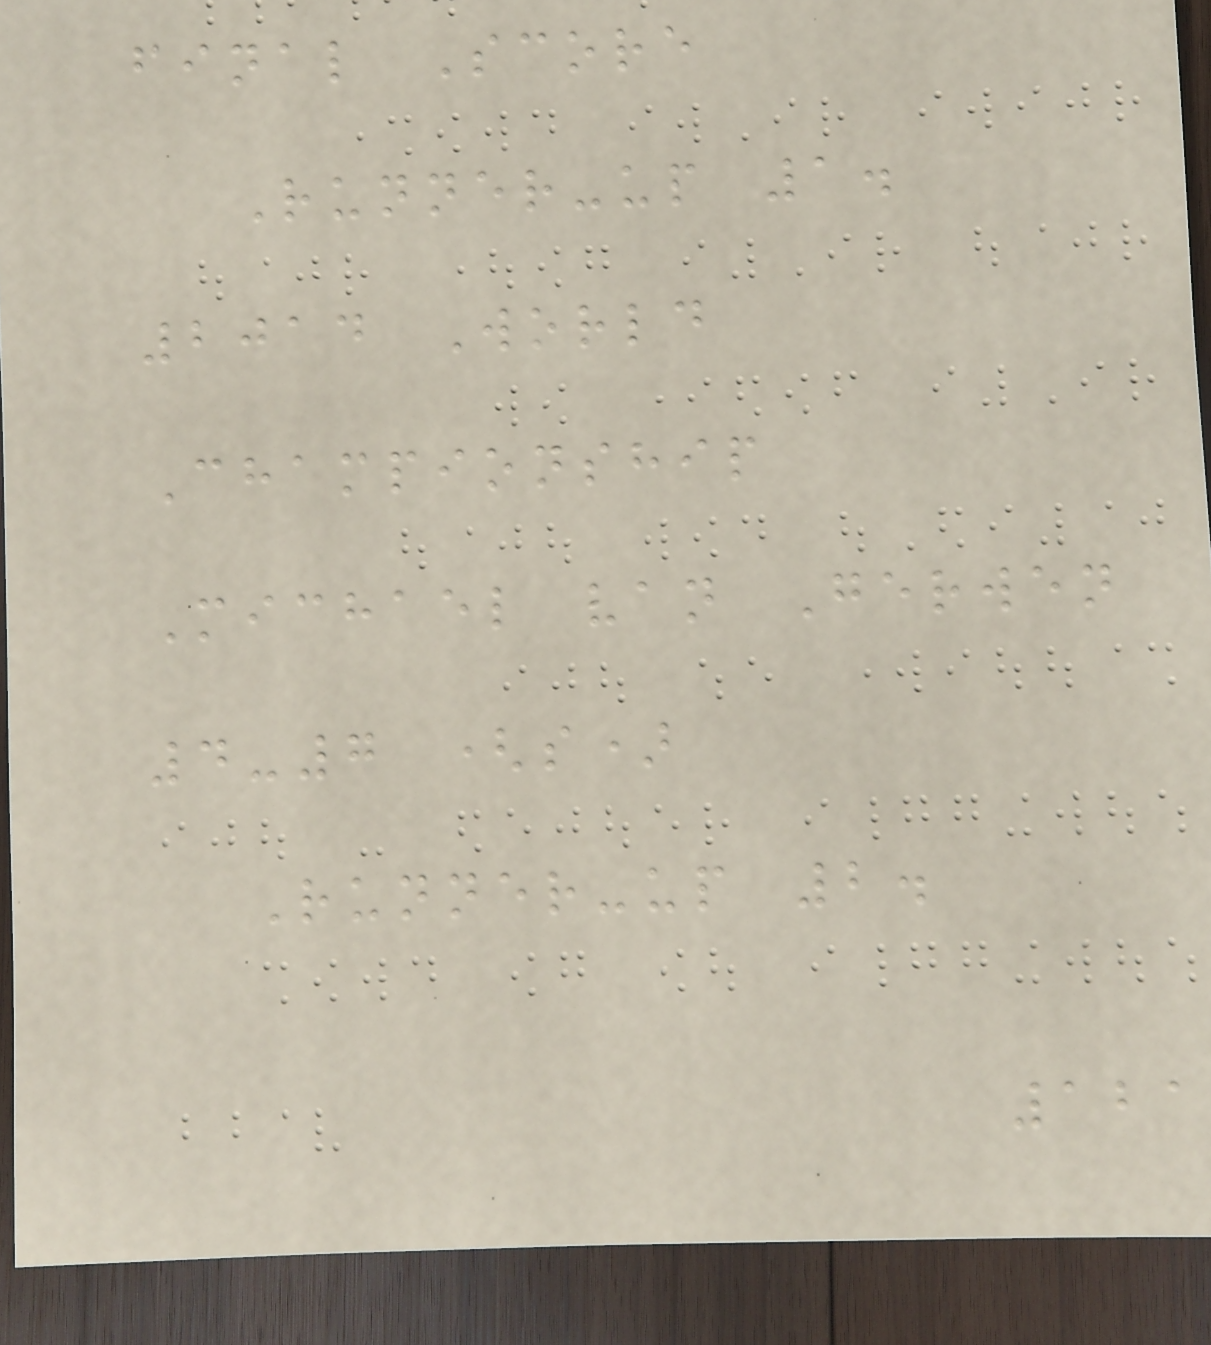final Score
Runner-up 1.
2014 World
Championship
Michael van Gerwen
4-7 (s)
Runner-up 2.
121
